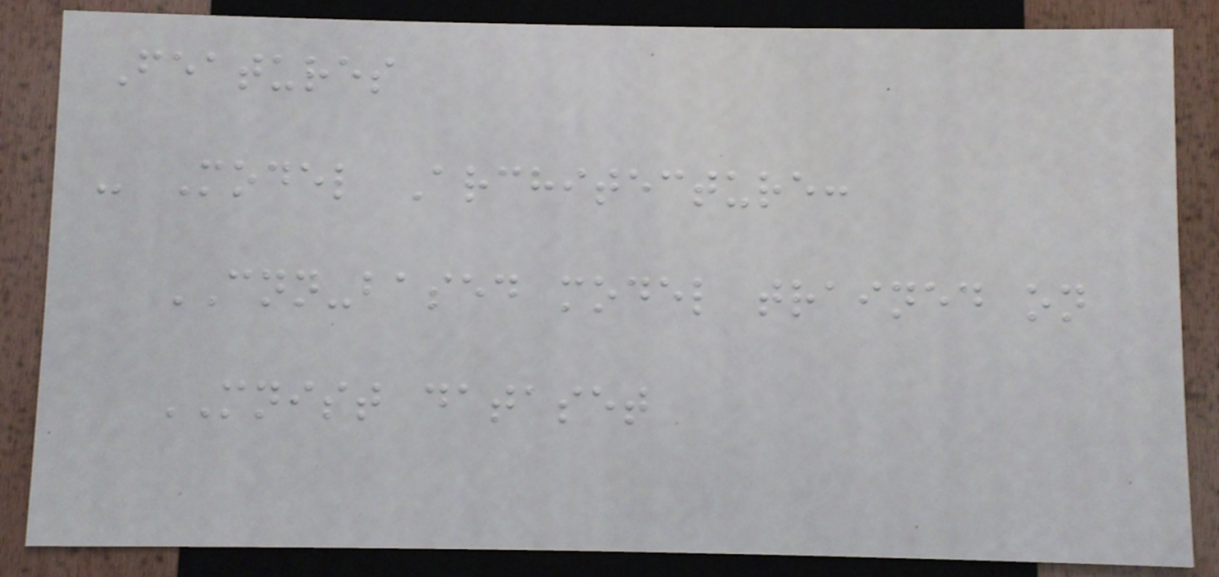Features
- Model Architecture:
CNN-based model trained on
MNIST dataset
